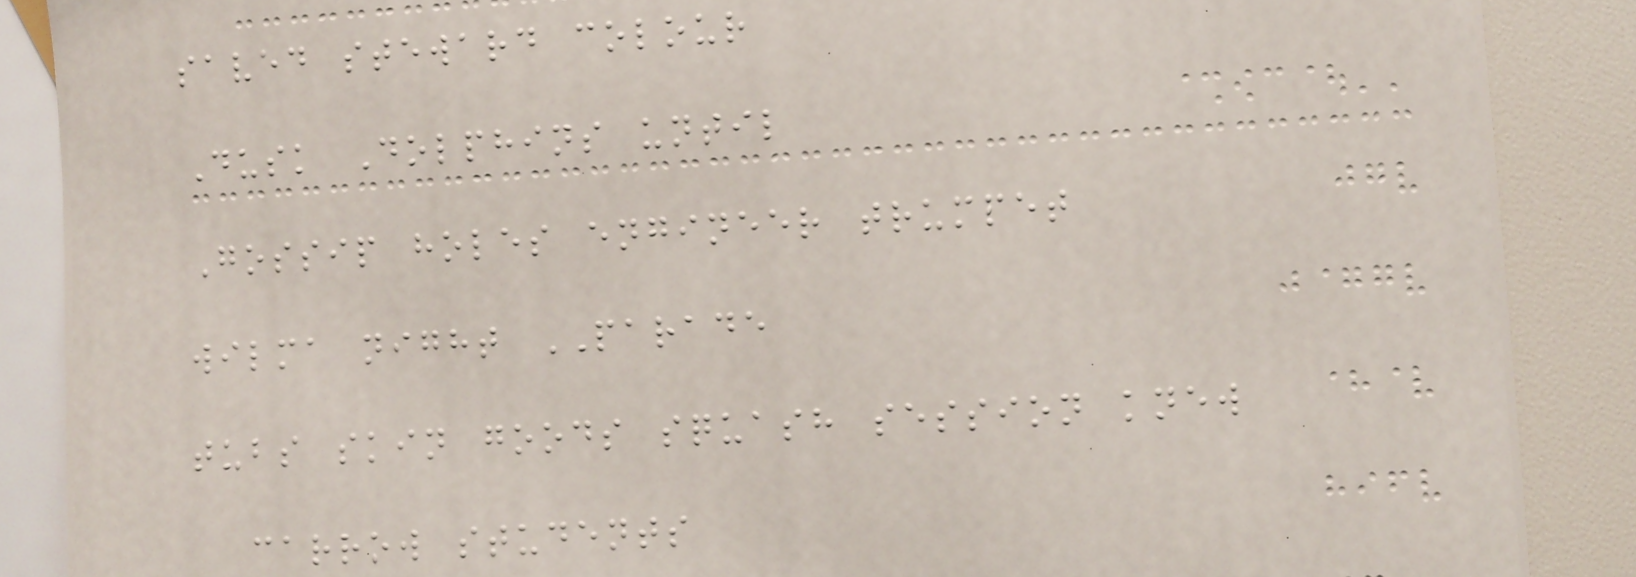saved steward colour
Dusk Dolphins until
Gossip holes engineer trumpet
wilma night PARADE
tubs skin goods squash session knew
carrow students
